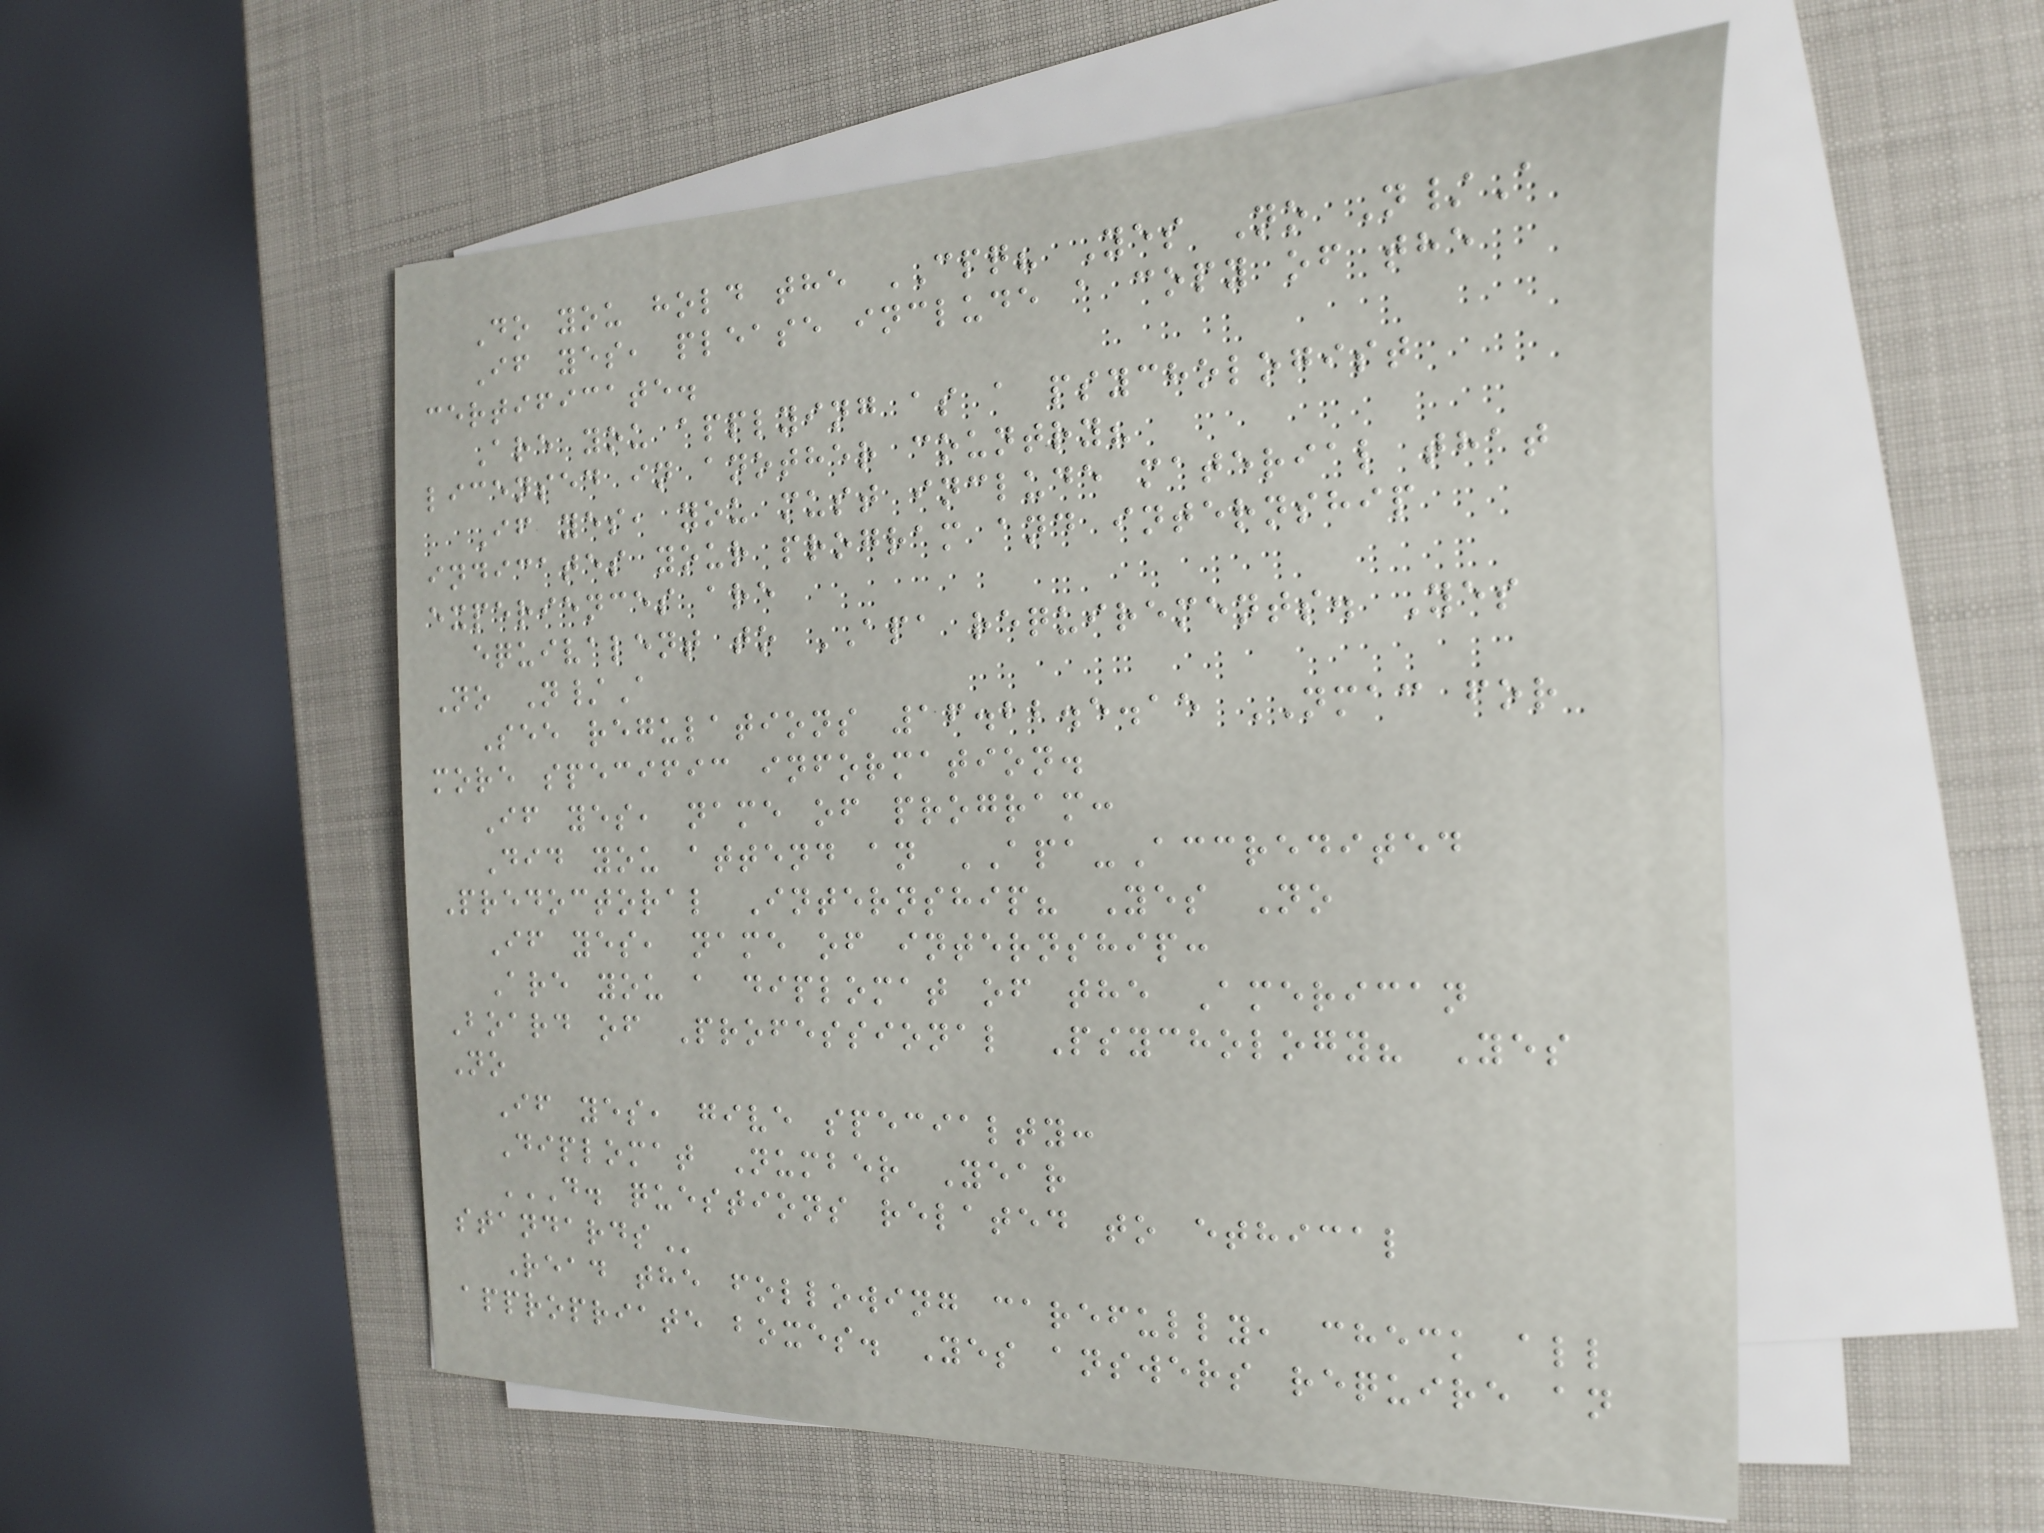Do you hold the CPQ? Yes No N/A
If yes, please include a copy of the
certificate.
Are you applying as a psychologist
licensed in another country?
If yes, you must include material that
indicates your program and internship
experiences are
equivalent to APA requirements. Yes
No N/A
See regulations 16.22.5.15 NMAC for
more specific information.
If yes, name of program:
Did you attend an APA-Accredited
Predoctoral Internship? Yes No
If yes, name of internship:
Are you a diplomat of the American
Board of Professional Psychology? Yes
No
If yes, give specialty:
Diplomat Number Year
D. QUESTIONS RELATED TO ETHICAL
STANDARDS
Read the following carefully, check all
appropriate boxes. Yes answers require an
